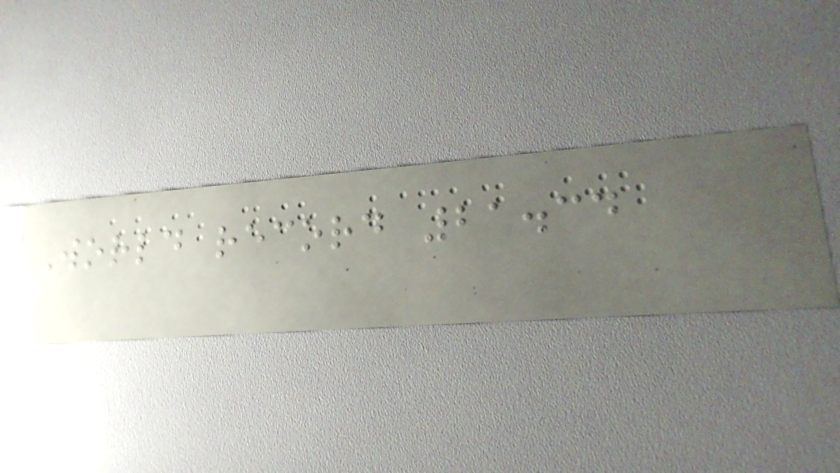World record 21.34
